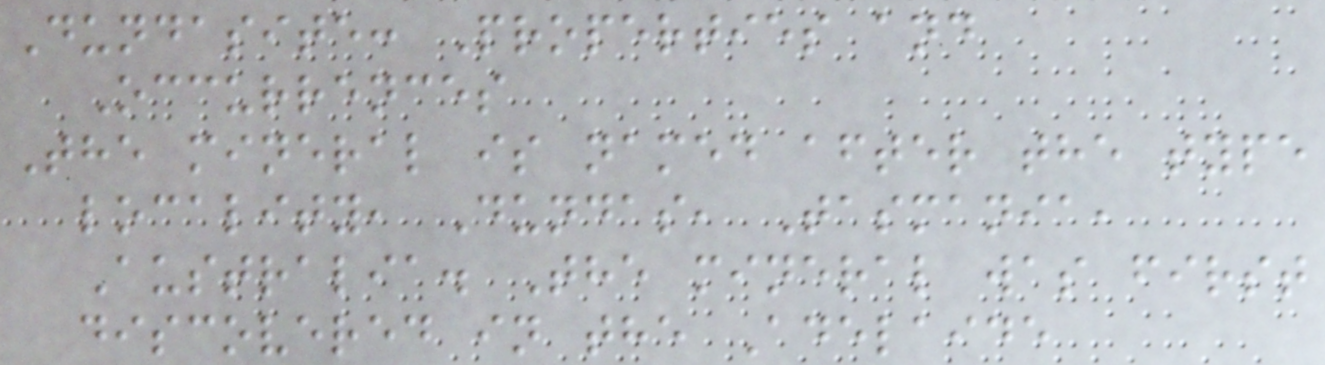Dundasite: Properties and
Occurrences
The mineral is named after the type
locality, Dundas, Tasmania,
Australia. The mineral was first
discovered in the Adelaide
